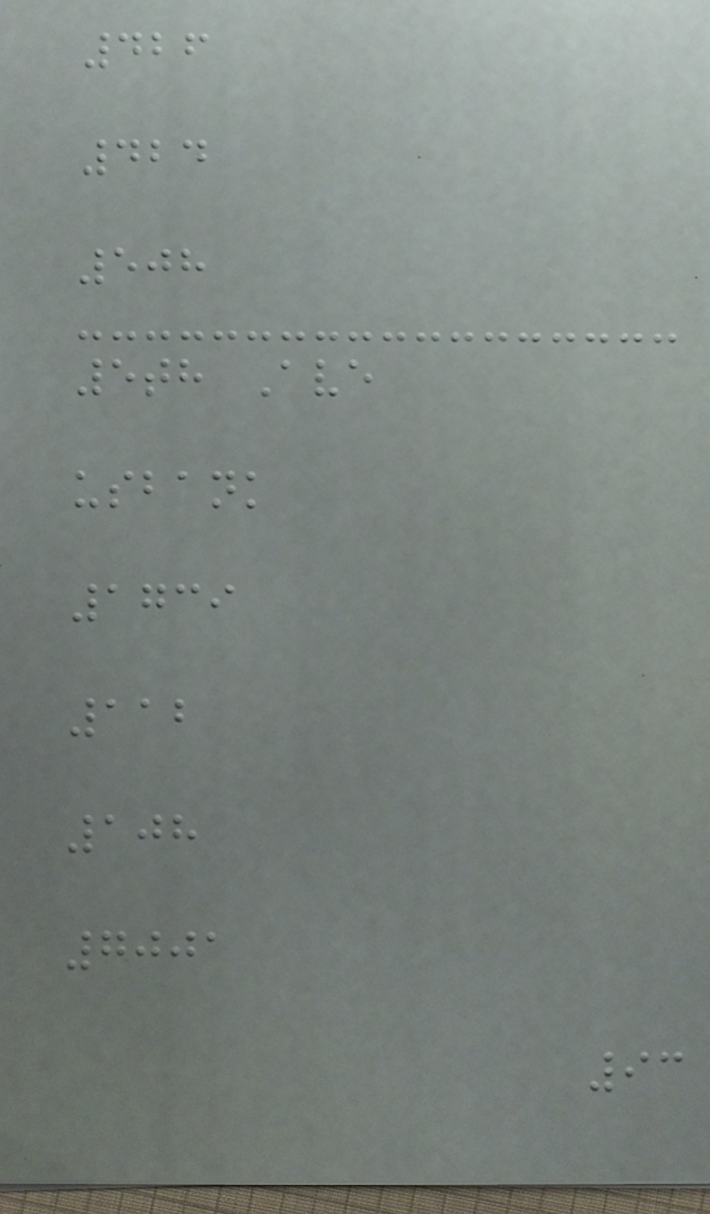426
424
508
5th Ave
usbank
1739
112
108
7001
93
